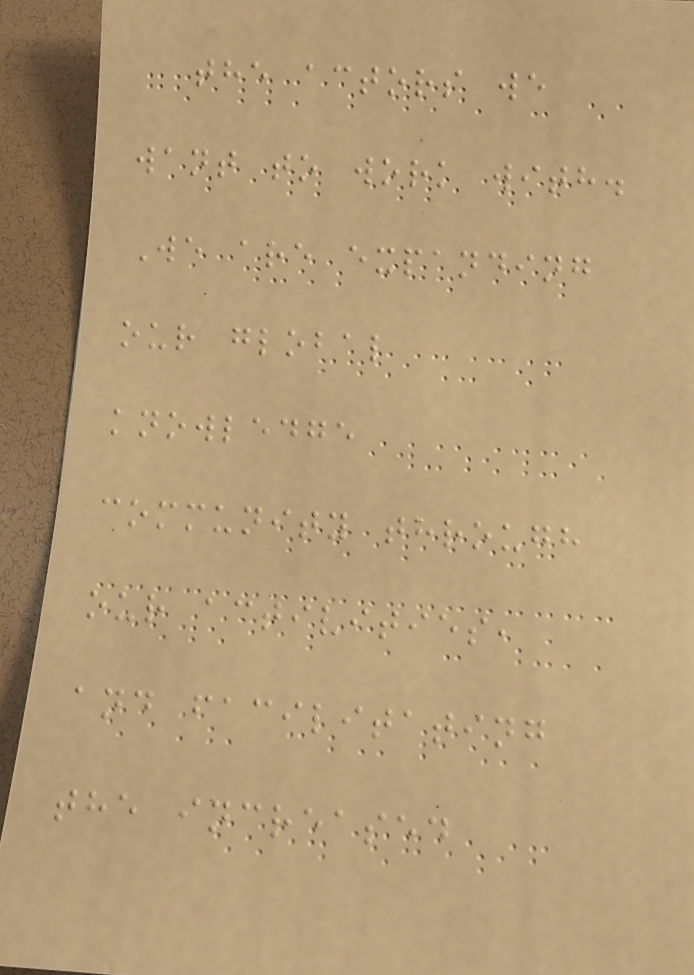the actors we
want to work with.
We are expanding
our global
knowledge
community through
our activities,
and facilitating
the increased
